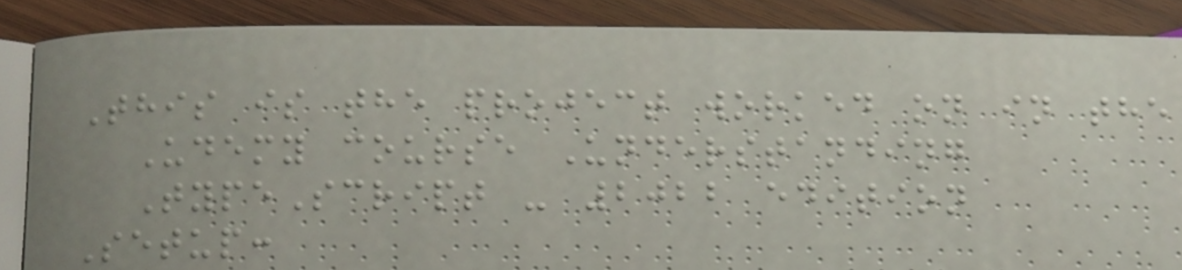This is the project worked on in the
Udemy course Understanding
TypeScript - 2022 edition
Setup:
